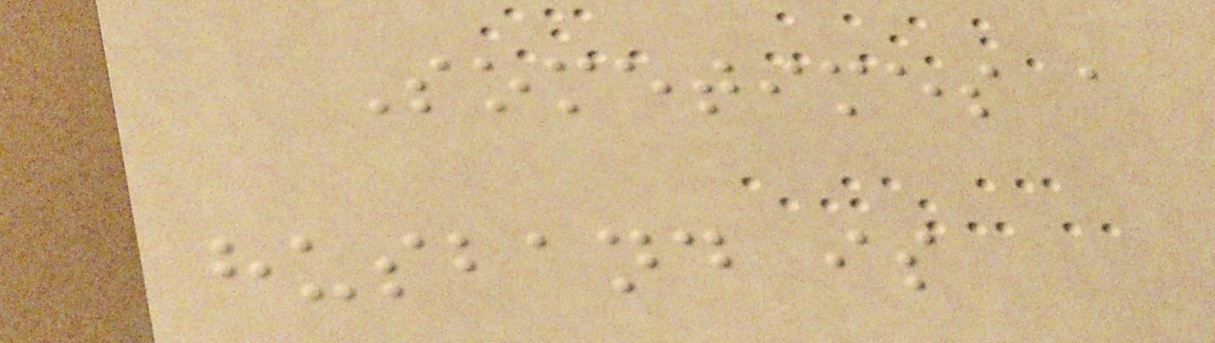Sometimes a
husband is
